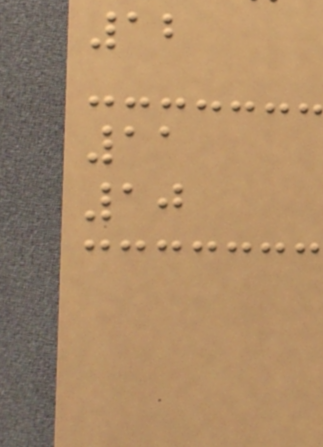12
11
10
